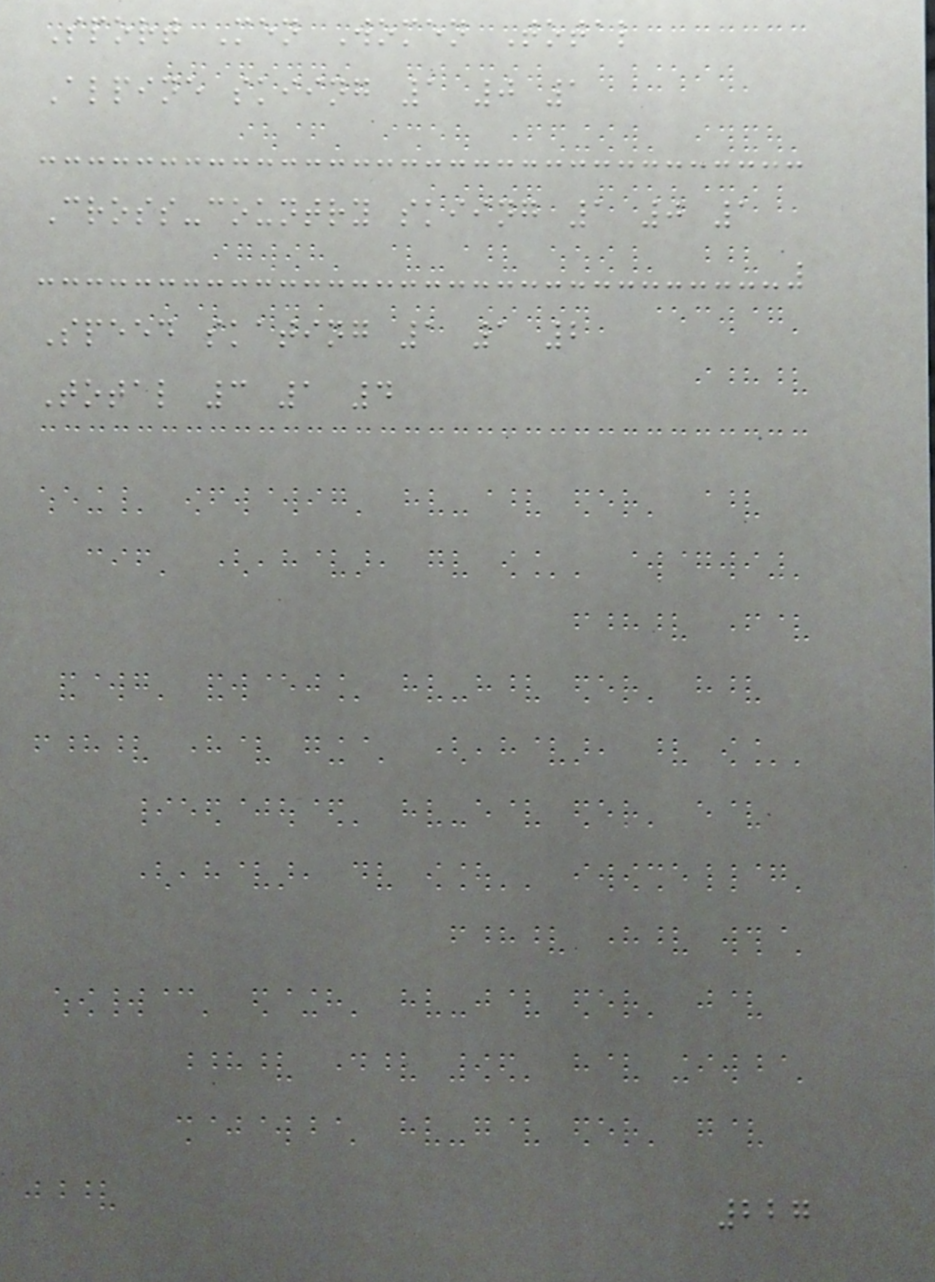Sport Men Women Total
Alpine skiing 1 0 1
Cross-country skiing 1 0 1
Speed skating 1 1 2
Total 3 1 4
227
